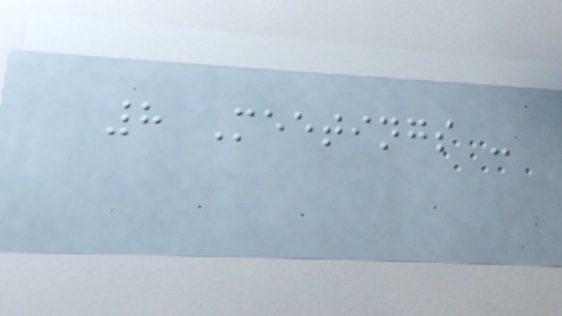8 Meetings -
